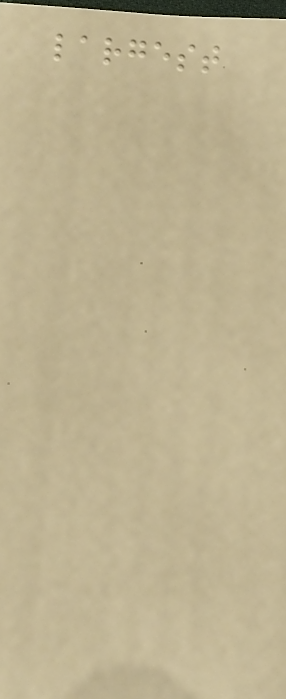largest
